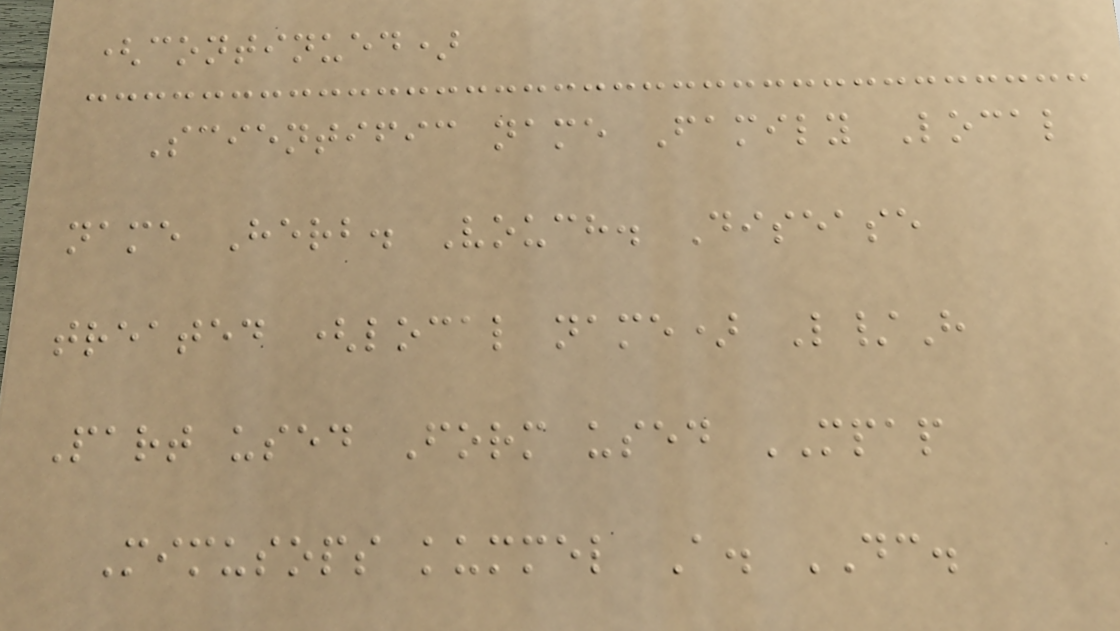(continued)
Scientific name Family Local
name Herb. Vouch. Disease
treated (local name) L/H
Part used Form used MPAP
Mimusops kummel A. DC.
